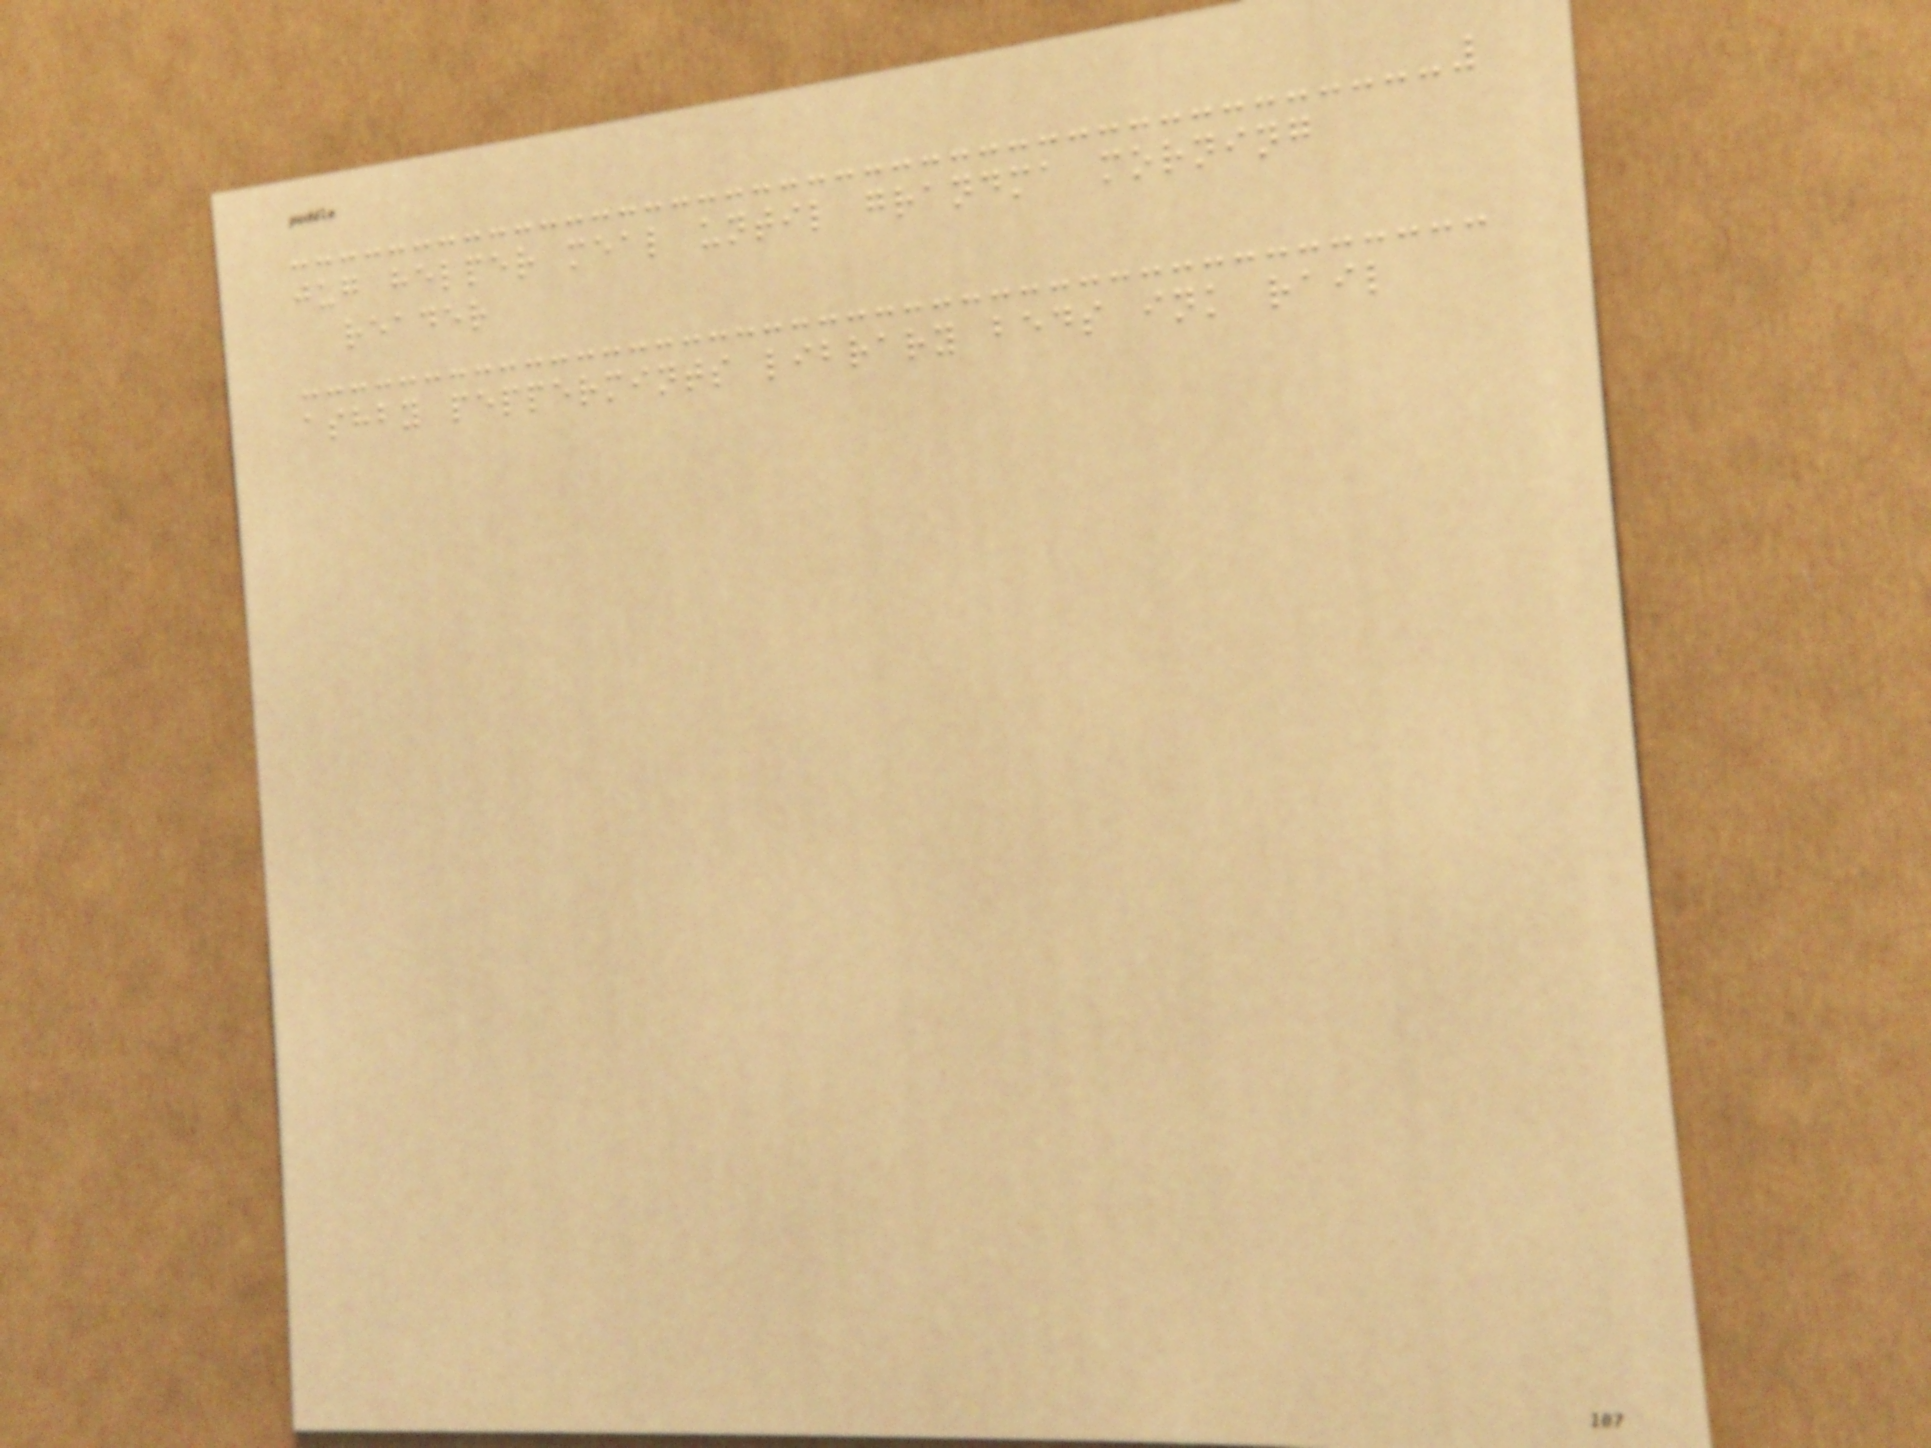jug helper meal until grandma morning
reader
ashby peppermints library beds ink rail
